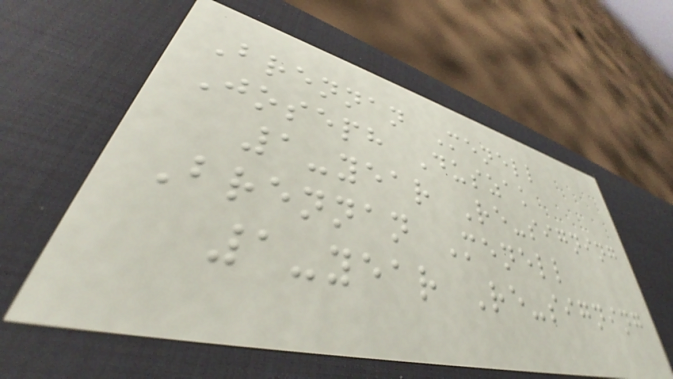Brennan Menell
Joseph Duszak
1-year Re-signing
Brennan Menell
1-year Re-signing
